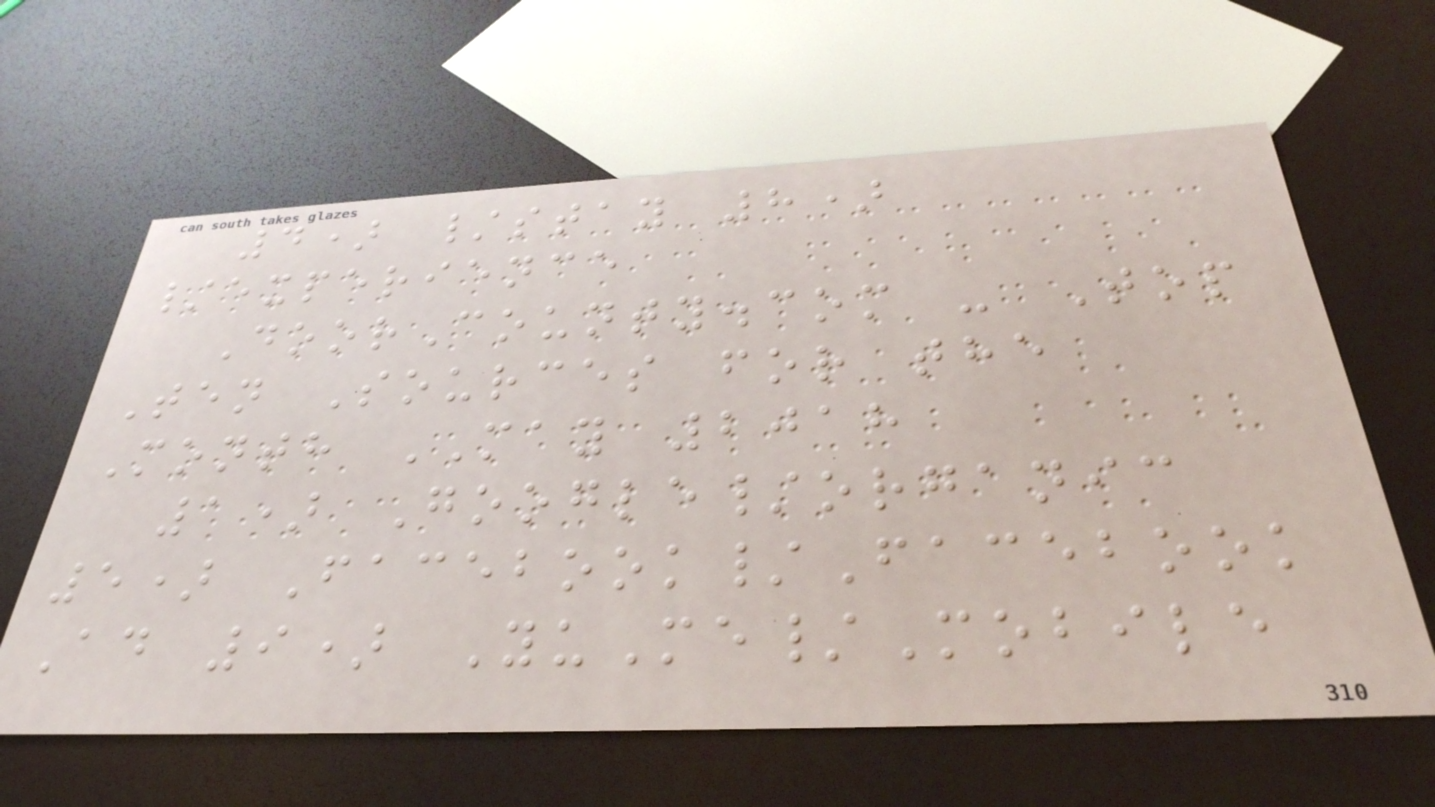4) /stay 8)
/experience
DoorCounty.com - Top
Ten Sources for the
Month MAY 2018
1) Google/organic
5) Facebook/Facebook
Ad 9) YuMe/Mobile
